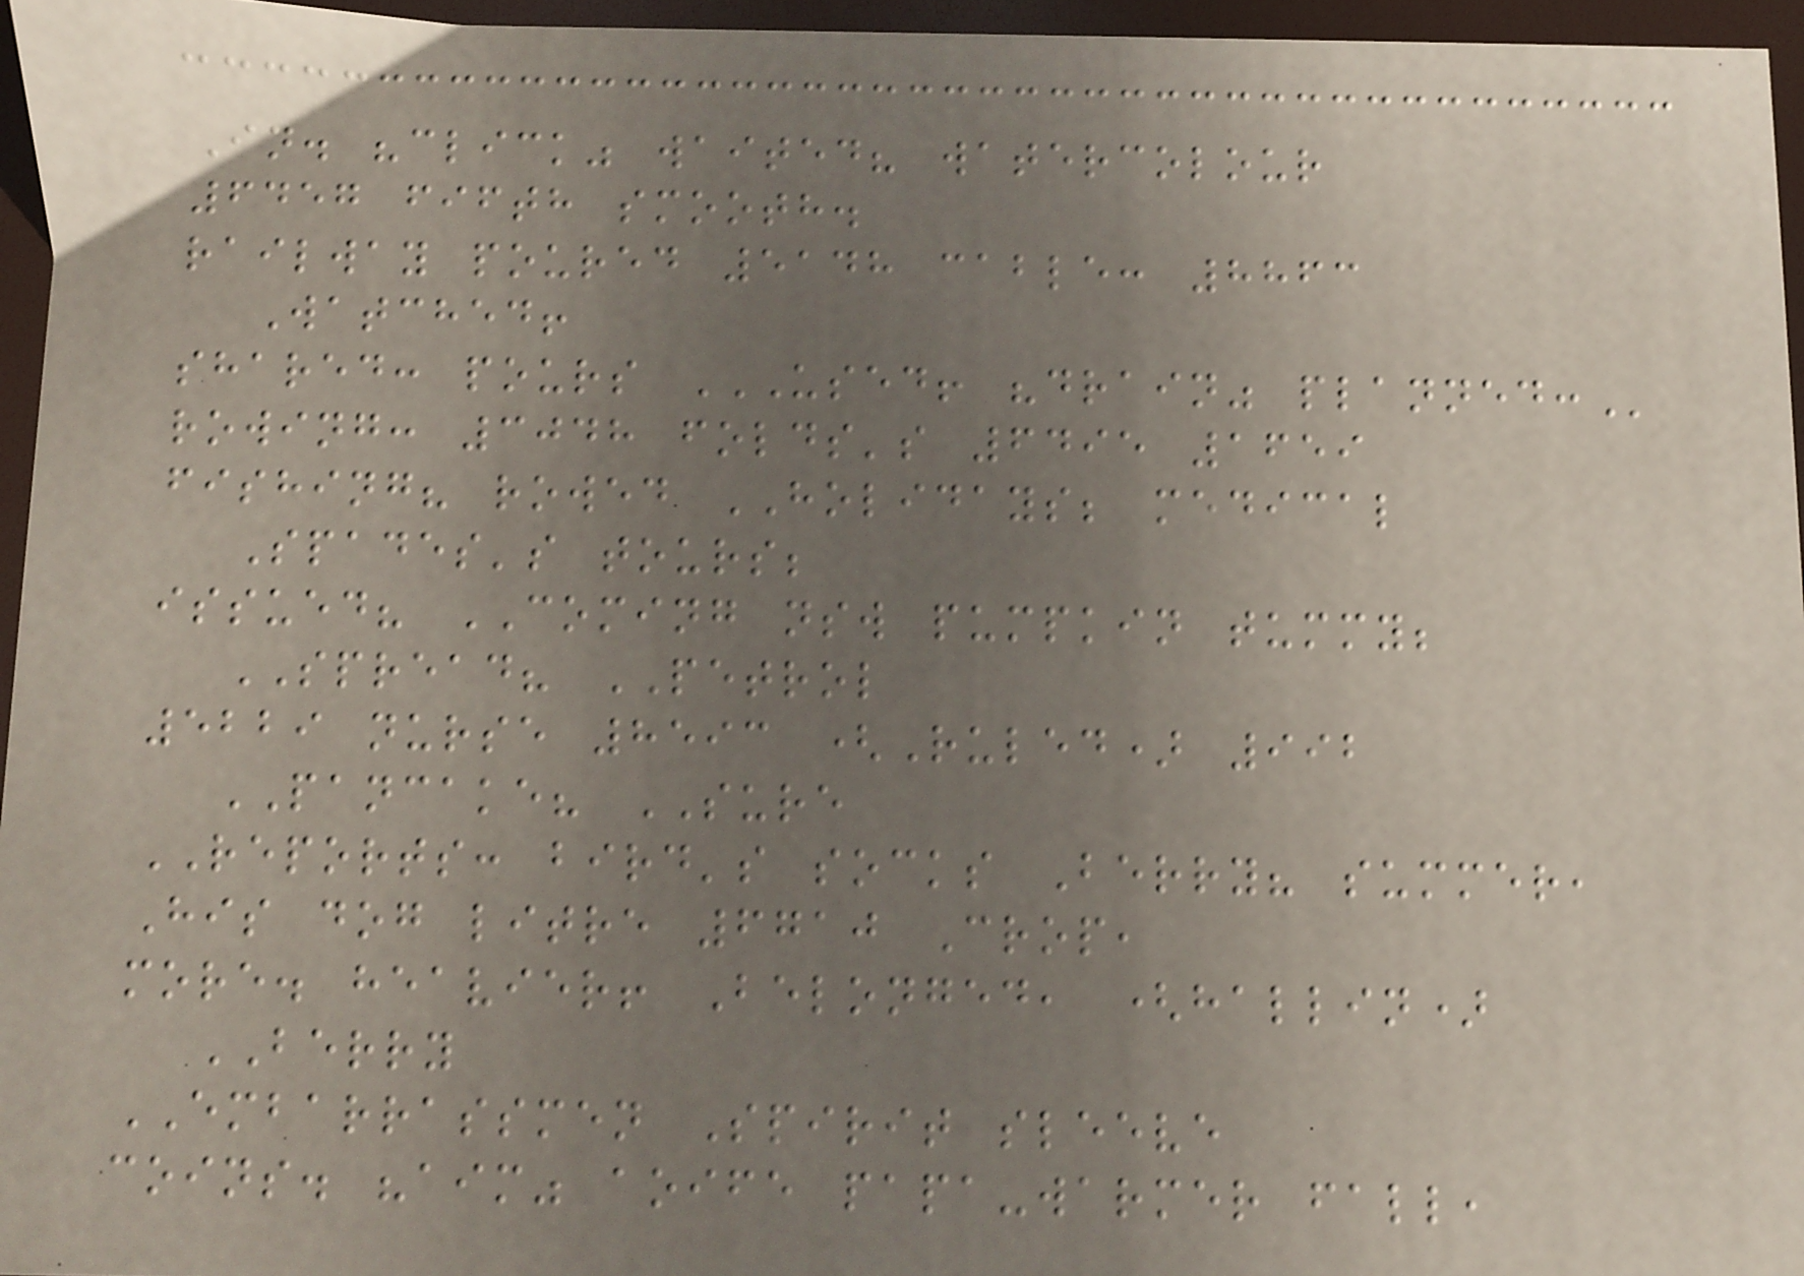In. "click" waited? watercolour
6457 fifth smooth.
railway poured 5148 cable: 8863
Watched!
shared: pours USED! "DRAIN" PLANNED:
rowing: 3048 folds's 6495 1659
fishing? rowed HOLIDAYS; medical
Spades's tours;
issued? COMING nsw pumpkin tummy;
SPREAD? PETROL
5229 nurse 8593 (Ruled) 992
PANCAKE? SURE
REPORTS: bird's socks Berry? summer,
His dog litre 6710 Crop,
more. heavier! Belonged, (hallin)
BERRY
EMBARRASSMEN Spirit sleeve
coins. "aim" aoife papa-warmer fall,
